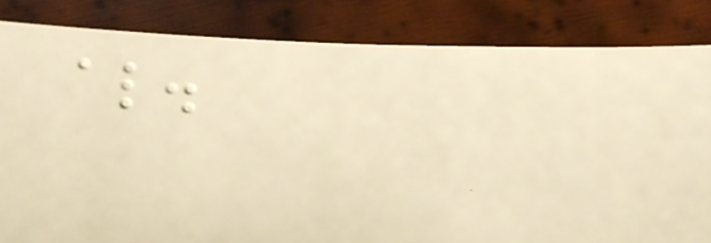al.
